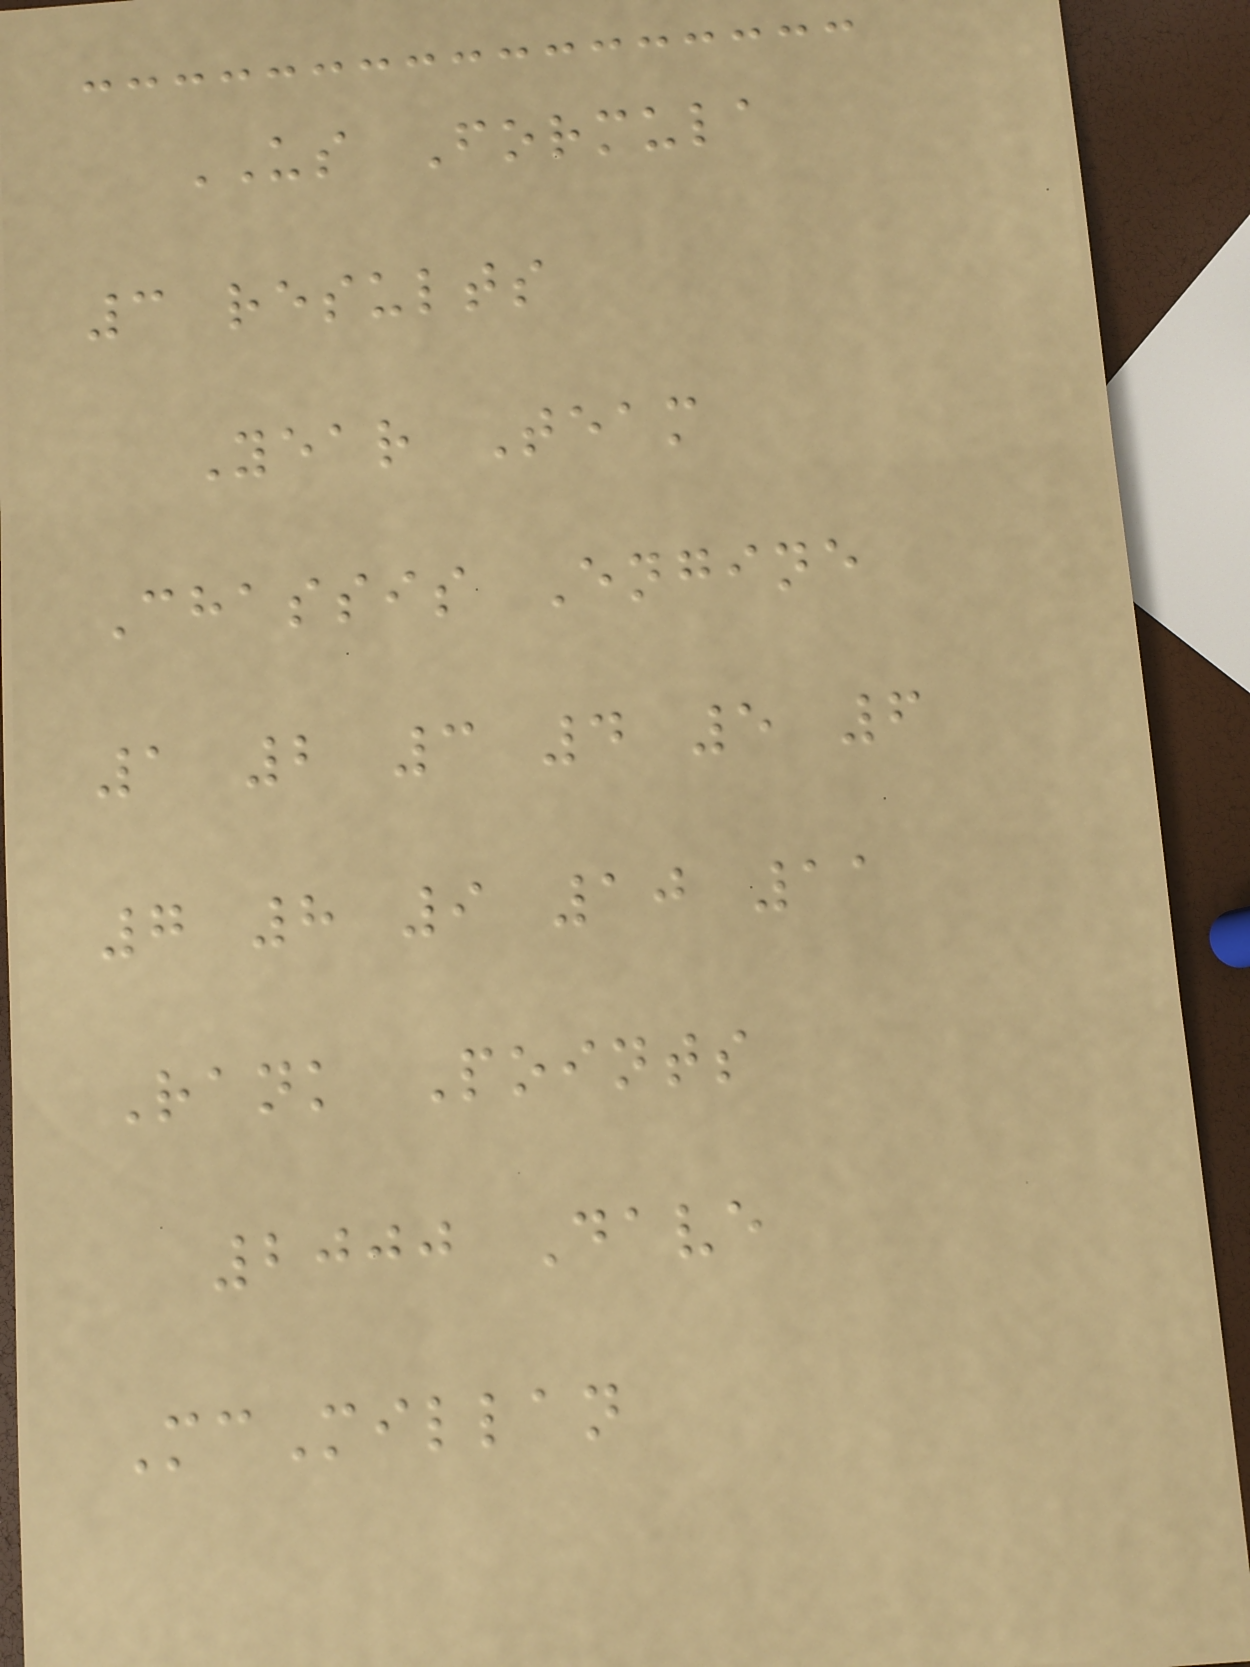US Formula
3 results
Year Team
Chassis Engine
1 2 3 4 5 6
7 8 9 10 11
Rank Points
2000 Dave
McMillan
